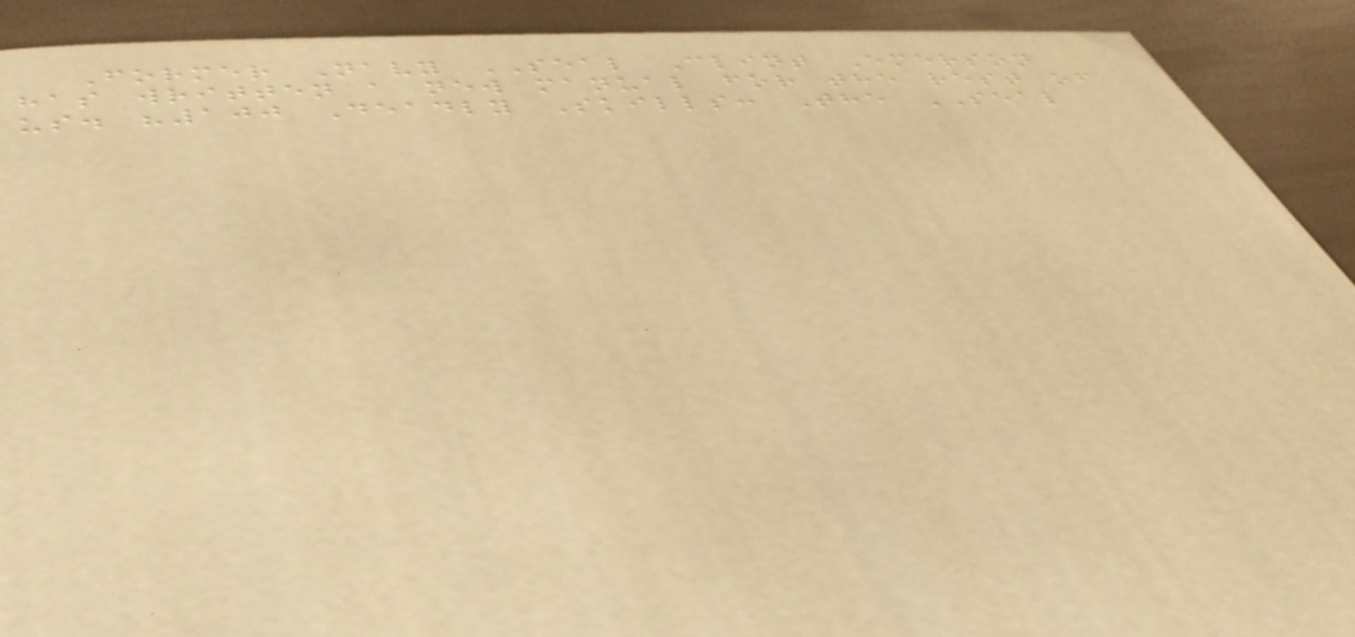Former Navy SEAL Clint Emerson
has written a new manual for the rest of
us. "100 Deadly Skills: The SEAL
